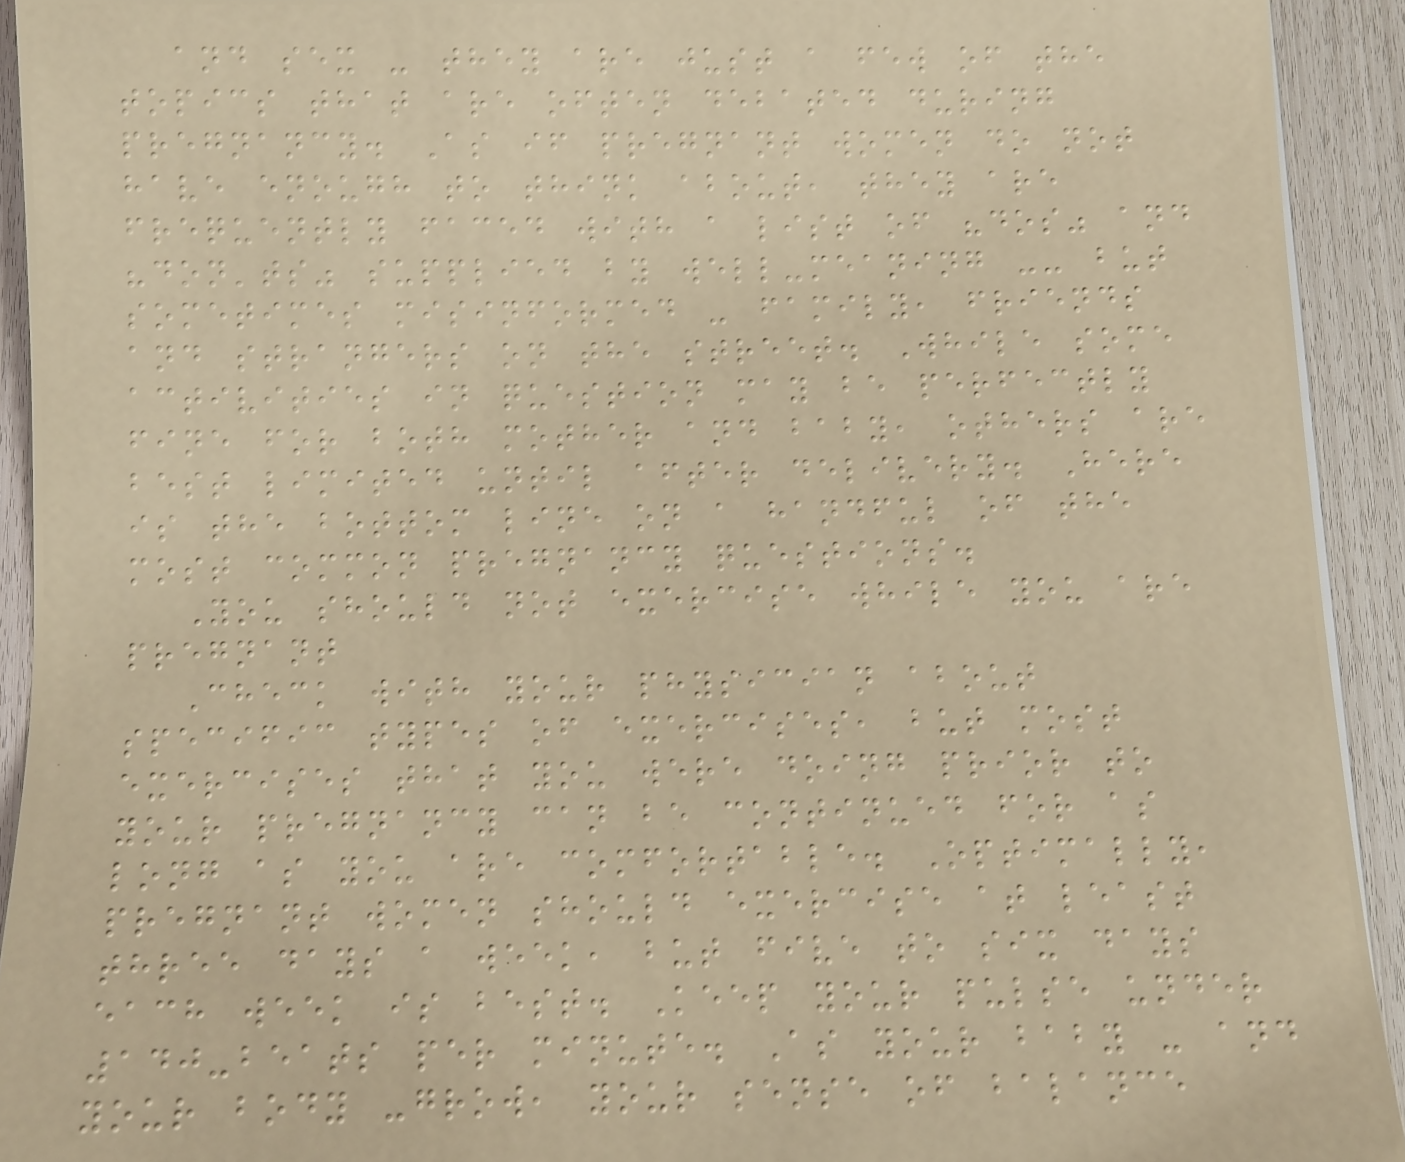and sex - they are just a few of the
topics that are often debated during
pregnancy. As if pregnant women do not
have enough to think about, they are
frequently faced with a list of "dos" and
"don'ts" supplied by well-meaning -- but
sometimes misinformed - family, friends
and strangers on the street. While some
activities in question may be perfectly
fine for both mother and baby, others are
best limited until after delivery. Here
is the bottom line on a handful of the
most common pregnancy questions.
You should not exercise while you are
pregnant
Check with your physician about
specific types of exercises, but most
exercises that you were doing prior to
your pregnancy can be continued for as
long as you are comfortable. Optimally,
pregnant women should exercise at least
three days a week, but five to six days
each week is best. Keep your pulse under
140-beats per minute. As your baby - and
your body -grow, your sense of balance
